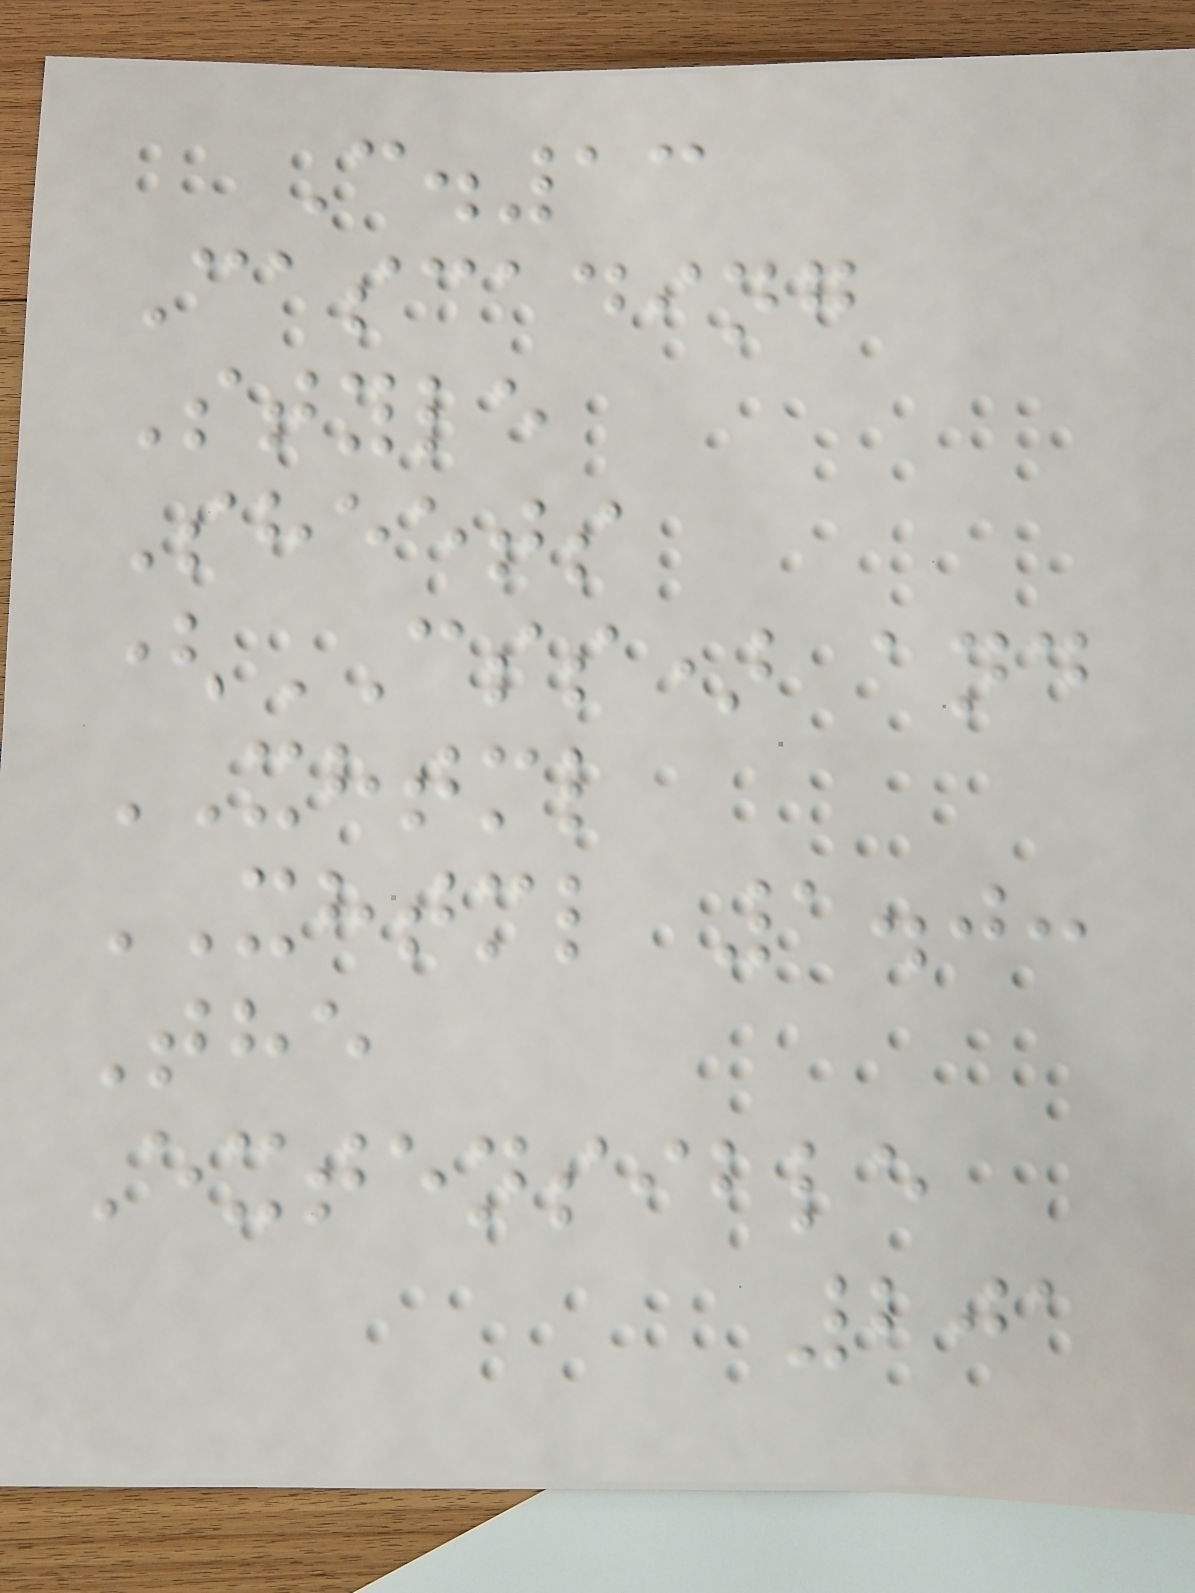C.13
Cascading
Style
Sheets
(CSS) and
XHTML
XHTML 1.0:
The
Extensible
201
